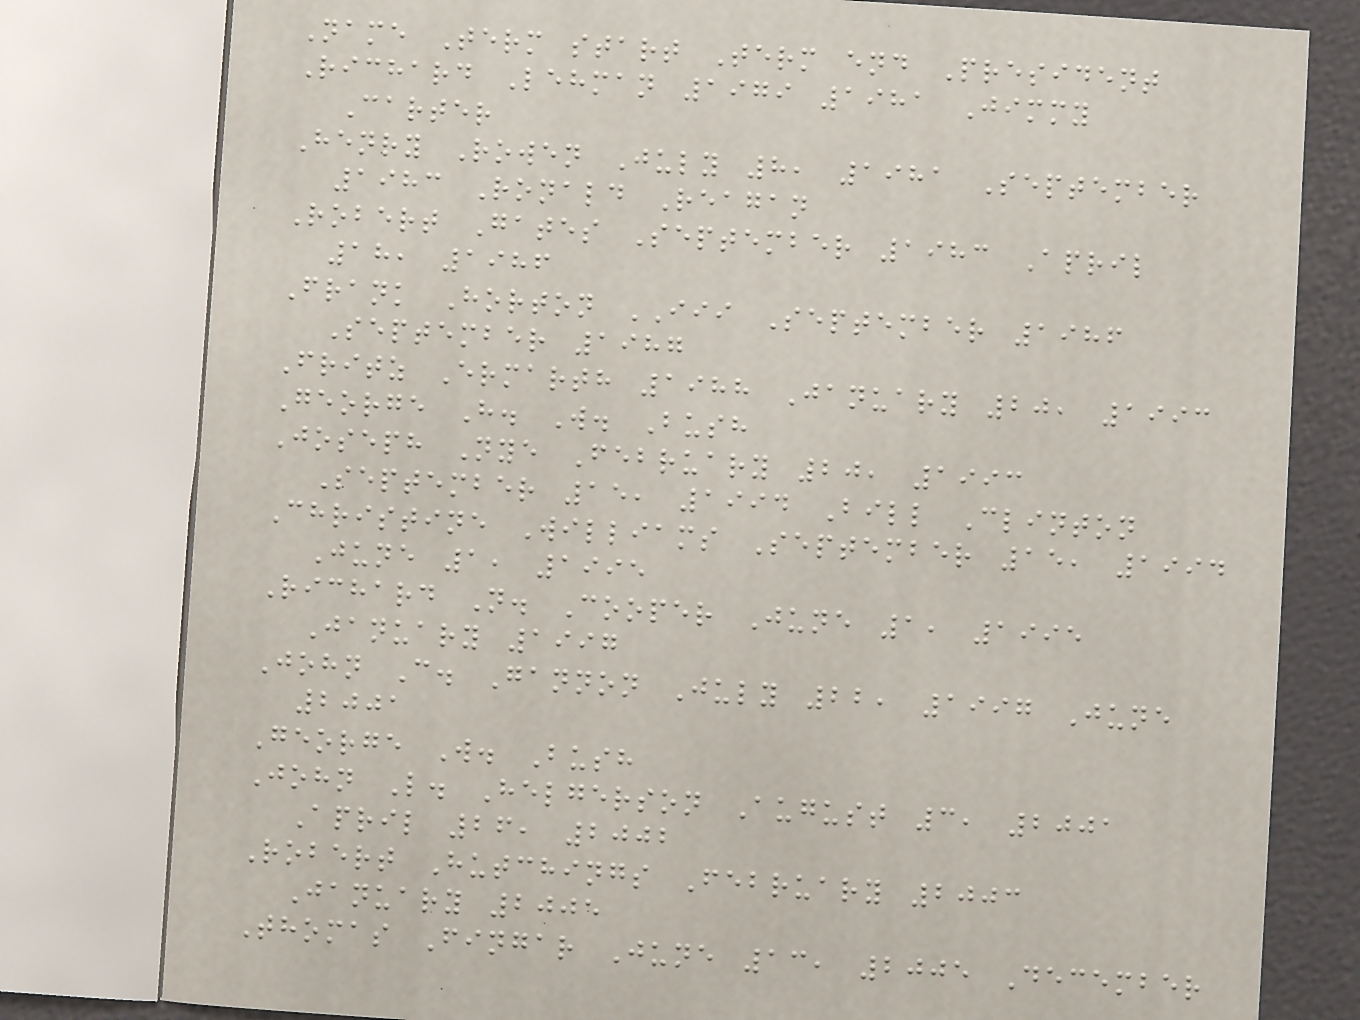Name Term start Term end President
Richard Lehman 1979 1981 Jimmy
Carter
Henry Rowen July 8, 1981 September
1983 Ronald Reagan
Robert Gates September 1983 April
18, 1986
Frank Horton III September 1986
September 1987
Fritz Ermarth 1988 January 20, 1993
George H. W. Bush
Joseph Nye February 20, 1993
September 15, 1994 Bill Clinton
Christine Williams September 15, 1994
June 1, 1995
Richard N. Cooper June 1, 1995
January 1997
John C. Gannon July 22, 1997 June
2001
George W. Bush
John L. Helgerson August 3, 2001
April 26, 2002
Robert Hutchings February 2003
January 2005
Thomas Fingar June 13, 2005 December
